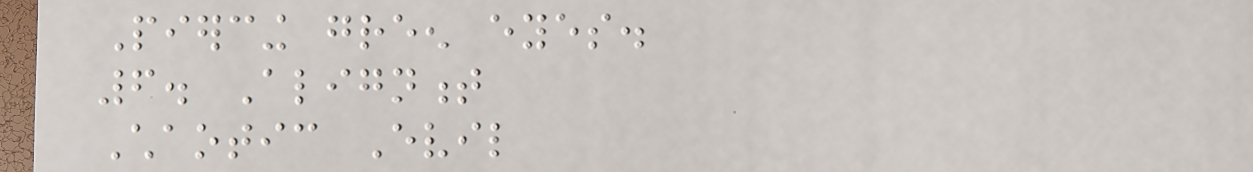Piercing green eyes.
6. Alignment
Chaotic Evil
